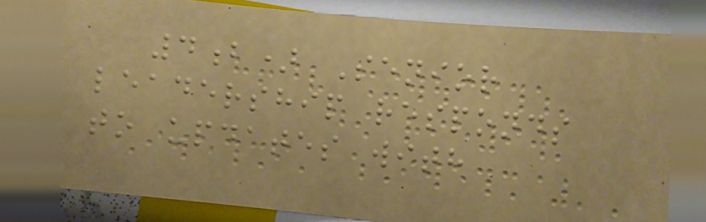4b) Senior
leadership responds
to updates with
